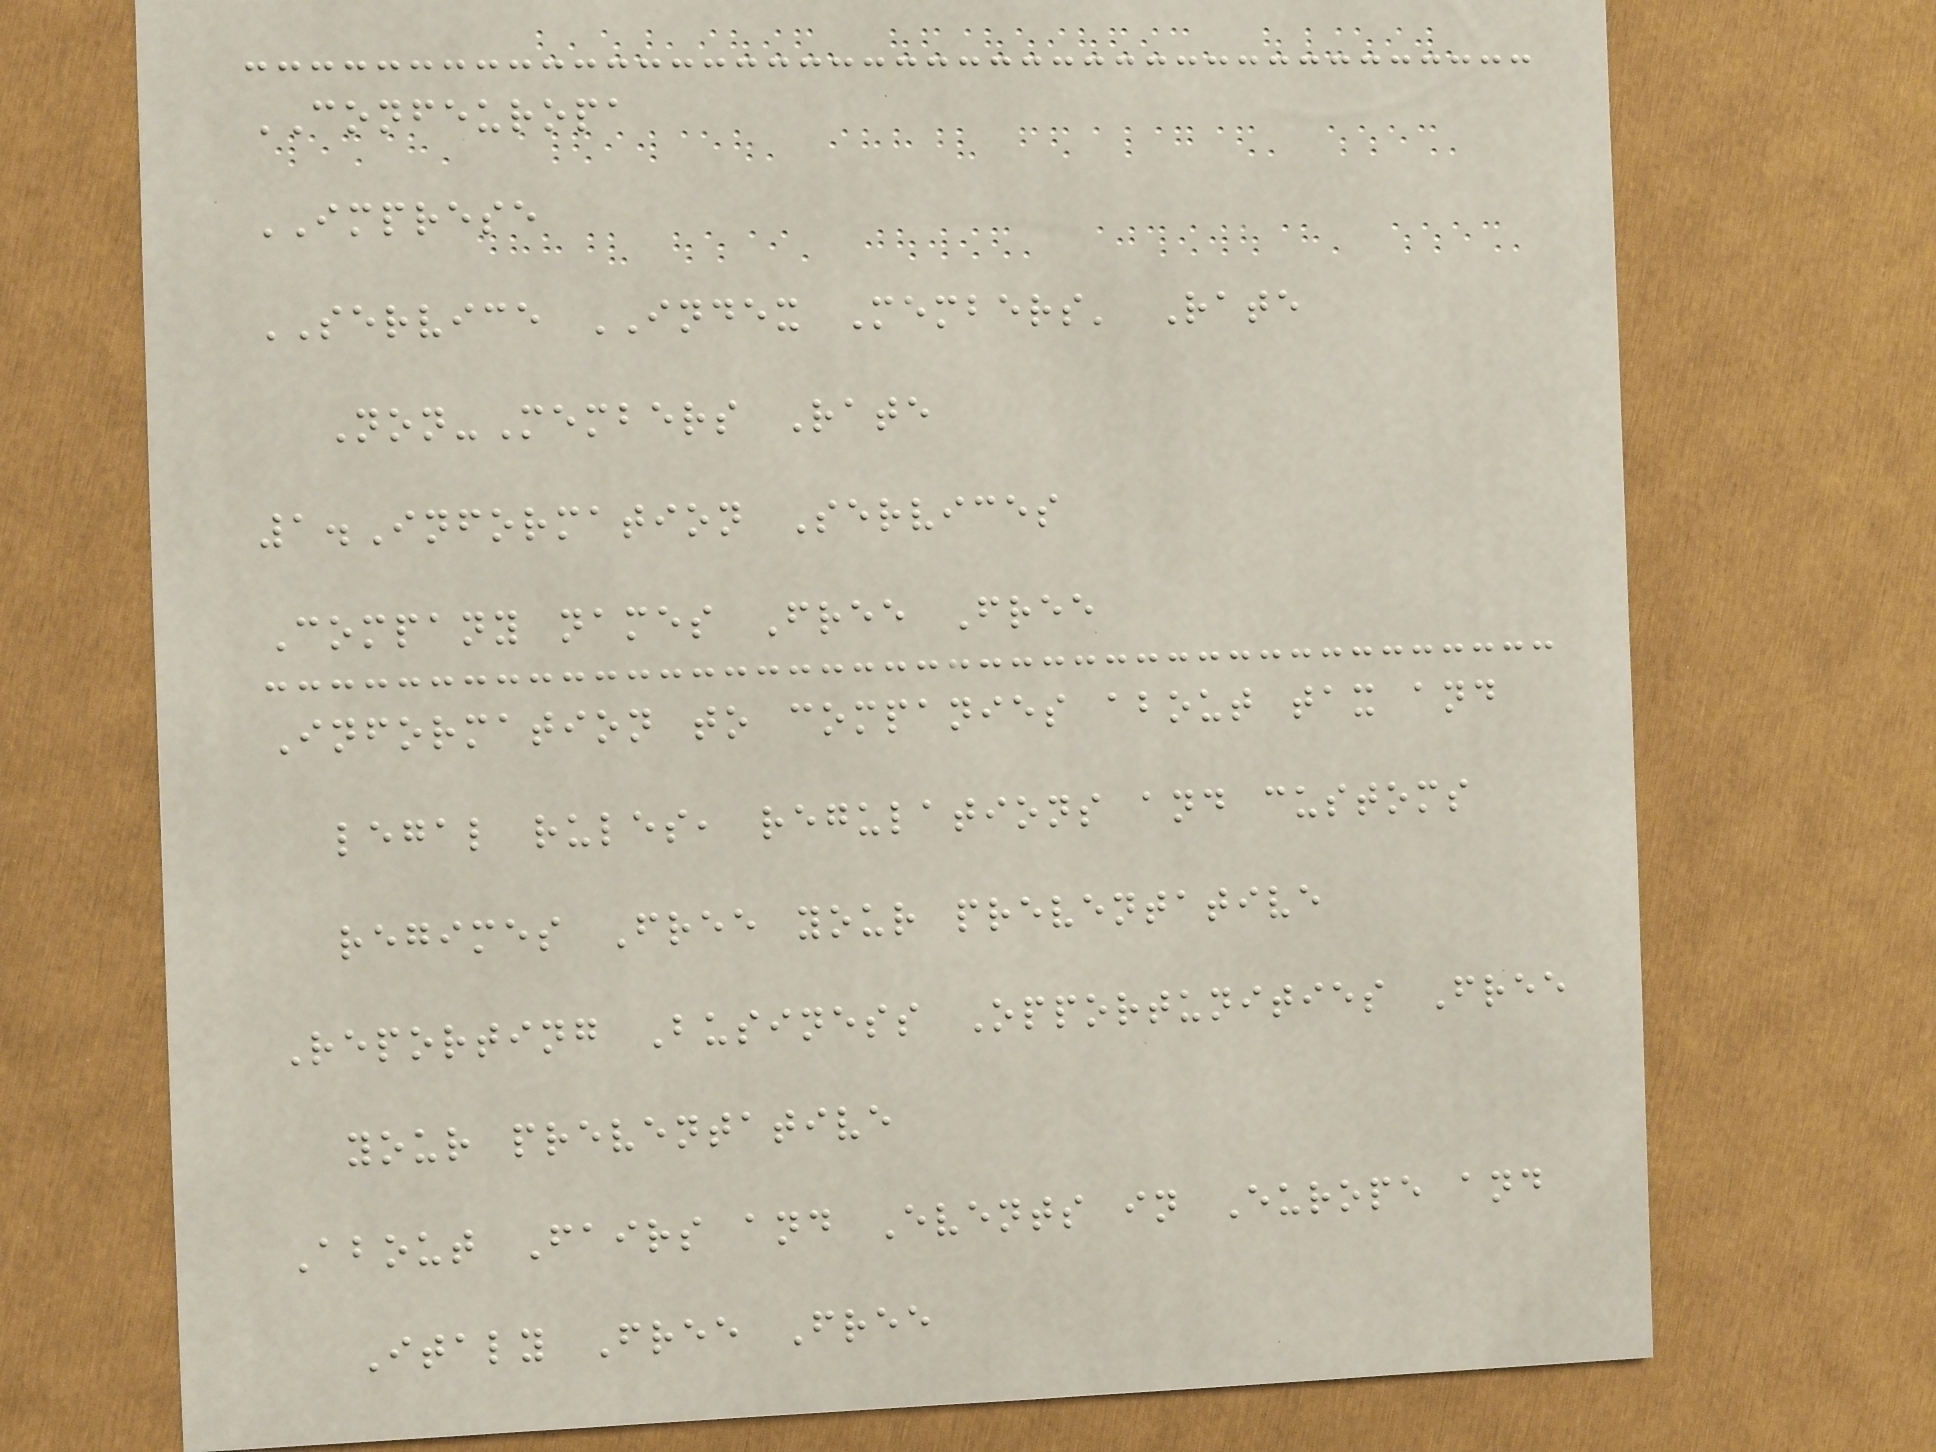CONFEUROPA
IMPRESE
SERVICE INDEX Members' Rate
Non-Members Rate
1.Information Services
Company names Free Free
Information to companies about tax and
legal rules, regulations and customs
regimes Free your preventative
Reporting Business Opportunities Free
your preventative
About Fairs and Events in Europe and
Italy Free Free
